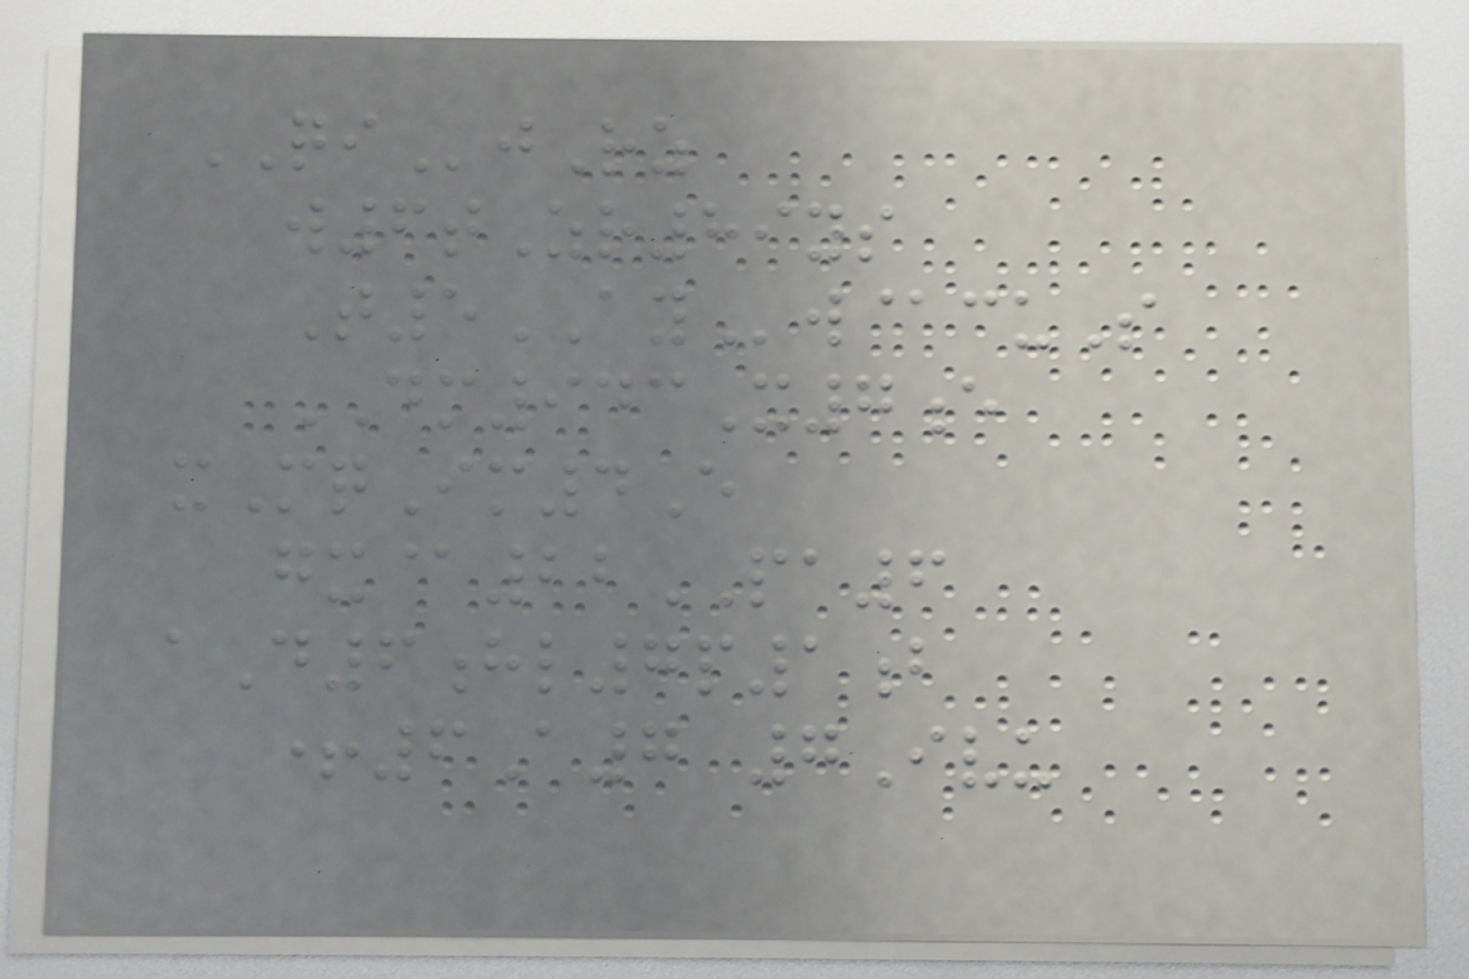QIjRz
w6tZr89ys
T5AYw@cuS
DM943X7e
xMqIm4E
gx@22PA6
aD6hl7p1b
+6A7 7Ivu
